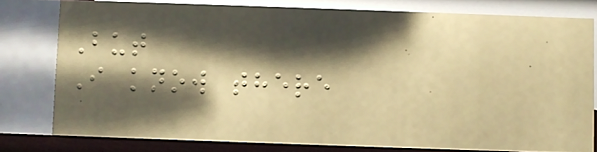But
I know there
